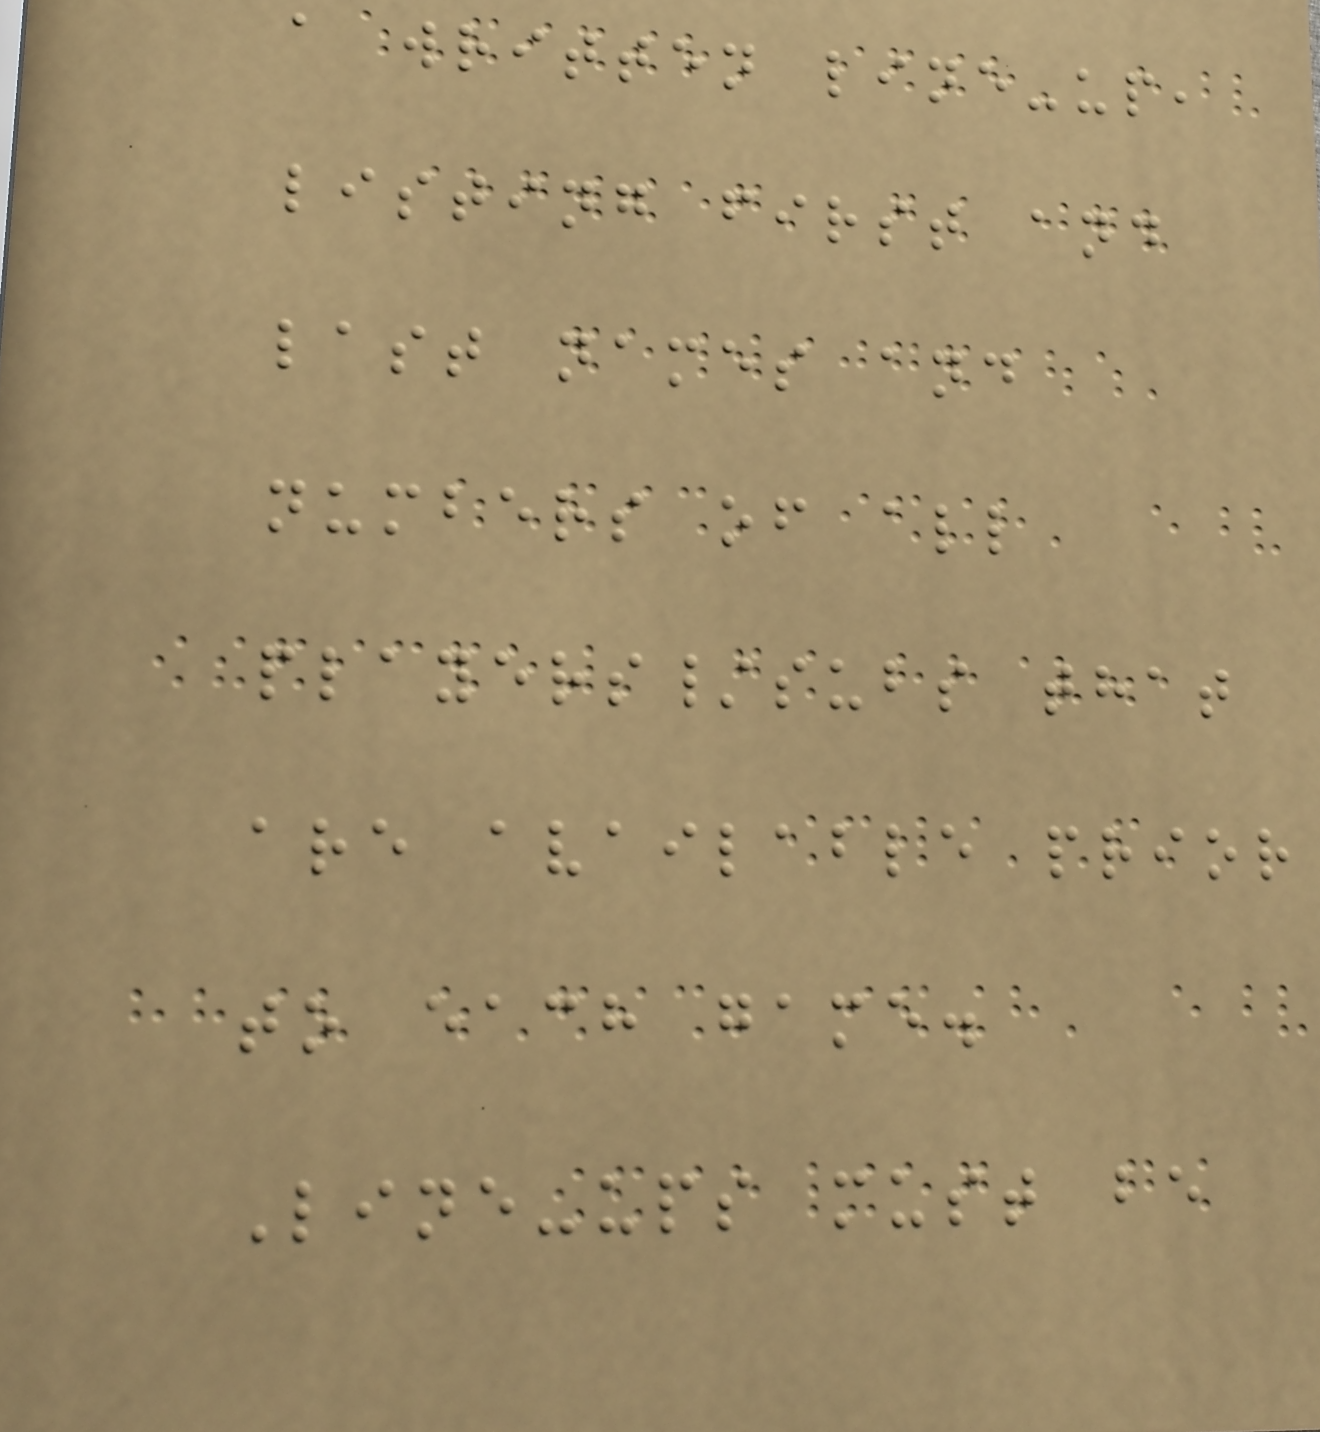a written line-up,
listing first and
last names and
numbers of all
players/subs that
are available prior
to each game.
Line-ups must be
